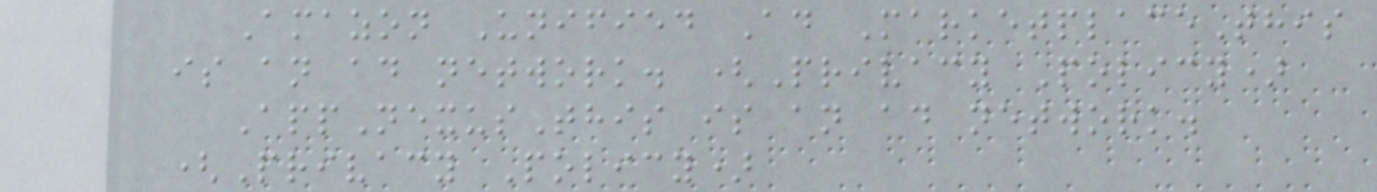Amazon Unified Ad MarketplaceThis
is an ad network. (Privacy Policy)
AppNexusThis is an ad network.
(Privacy Policy)
